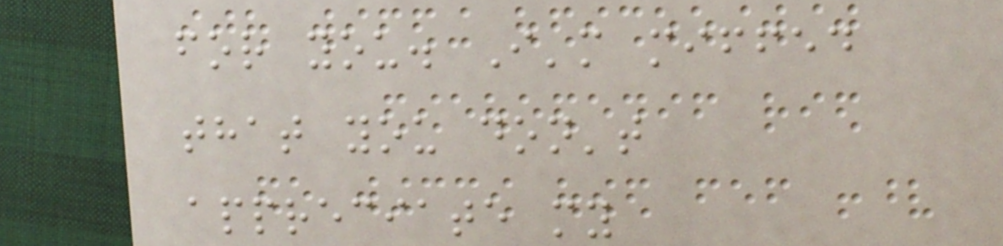for you. I'm miffed
that you don't
appreciate my
